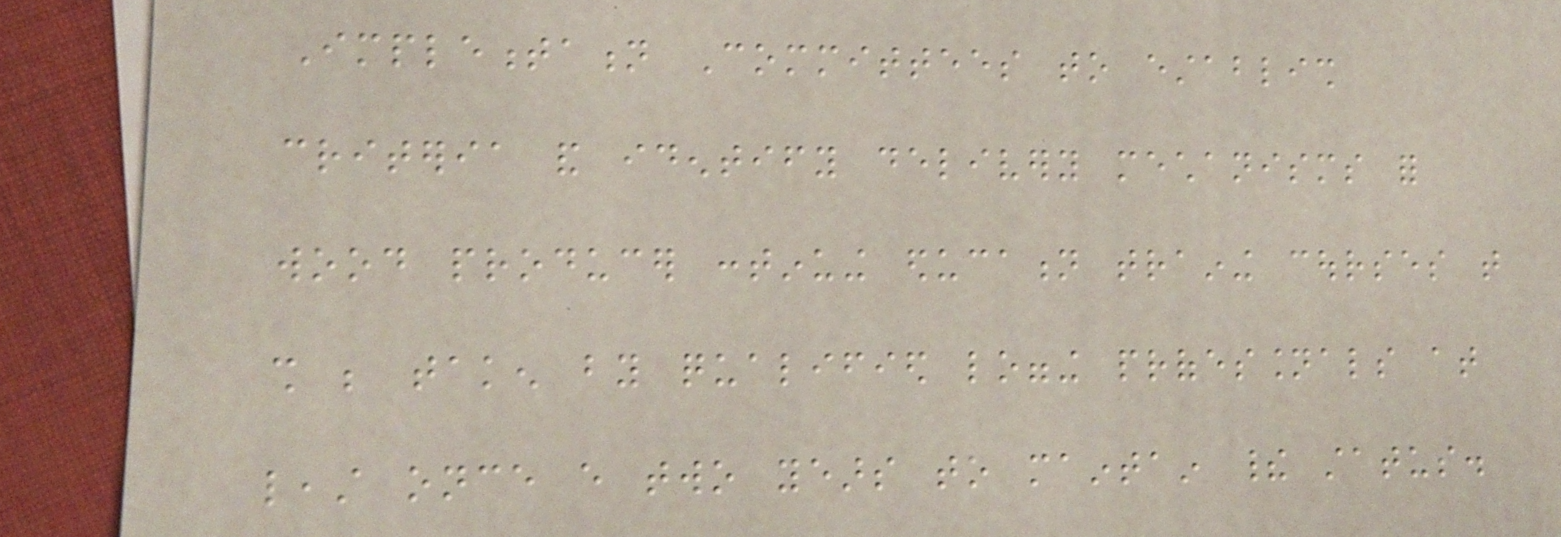Implementation Committees to establish
criteria and identify delivery mechanisms for
wood producer continuing education training courses that
shall be taken by qualified logging professionals at
least once every two years to maintain their status.
